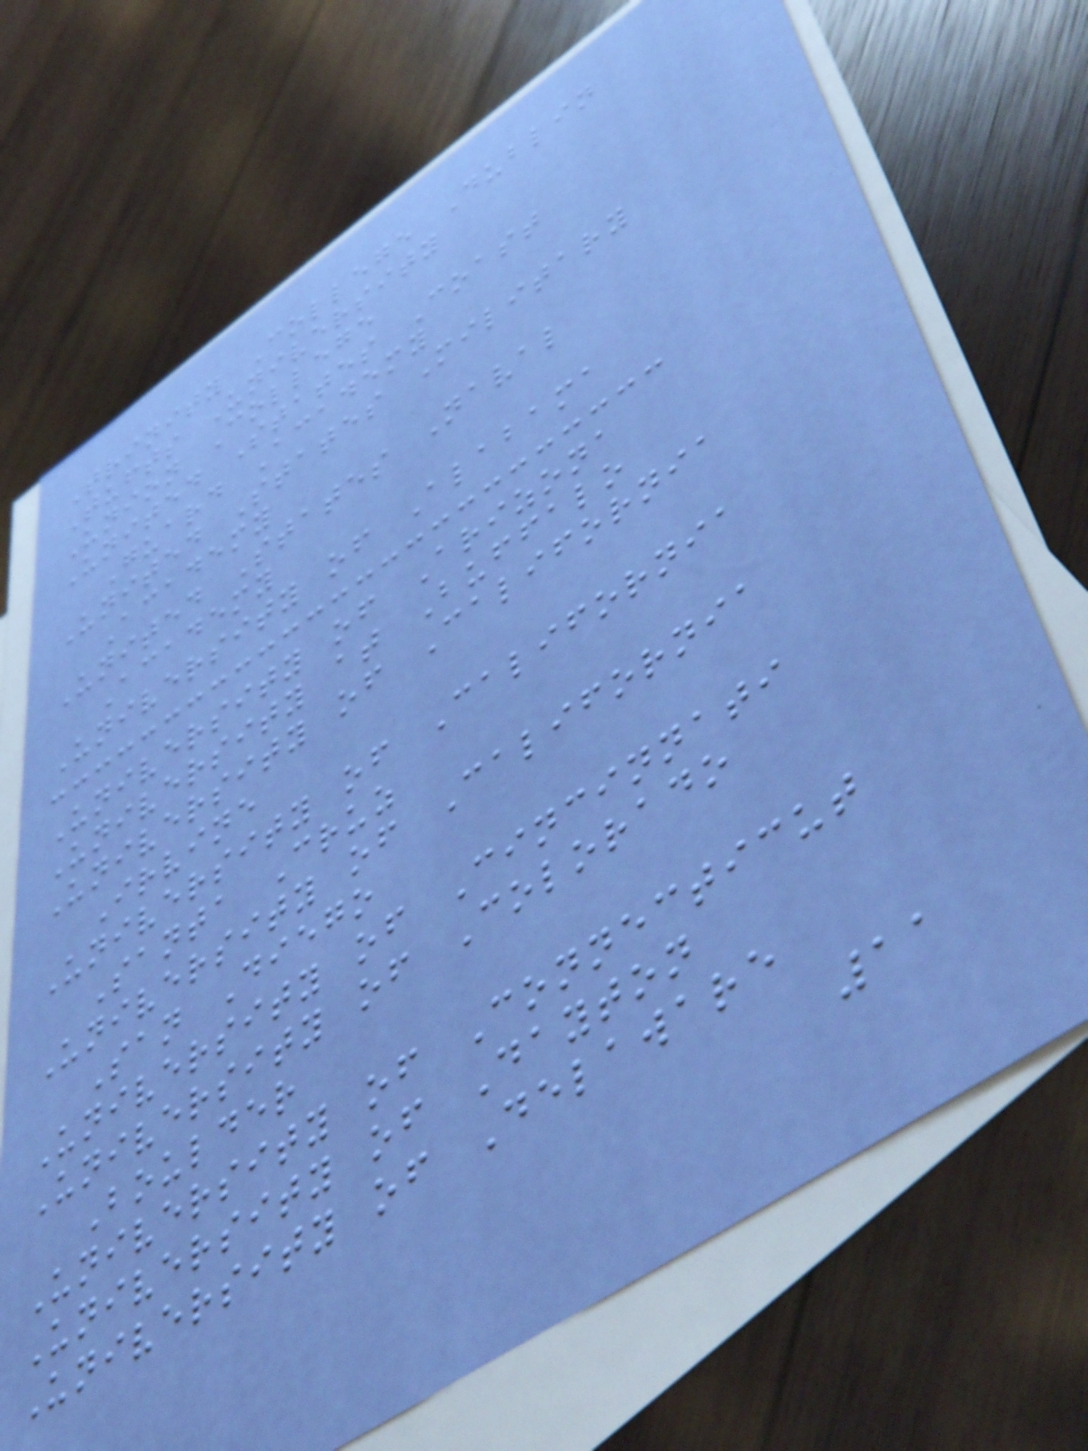Trinity College Dublin
Tufts University
Union College
United States Coast
Guard Academy
United States Military
Academy
United States Naval
Academy
University of Alabama
University of Arizona
University at Buffalo
University of California
Irvine
University of California
Santa Cruz
University of California
San Diego
University of Cincinnati
University of Colorado
Boulder
University of Connecticut
University of Dayton
University of Delaware
11
